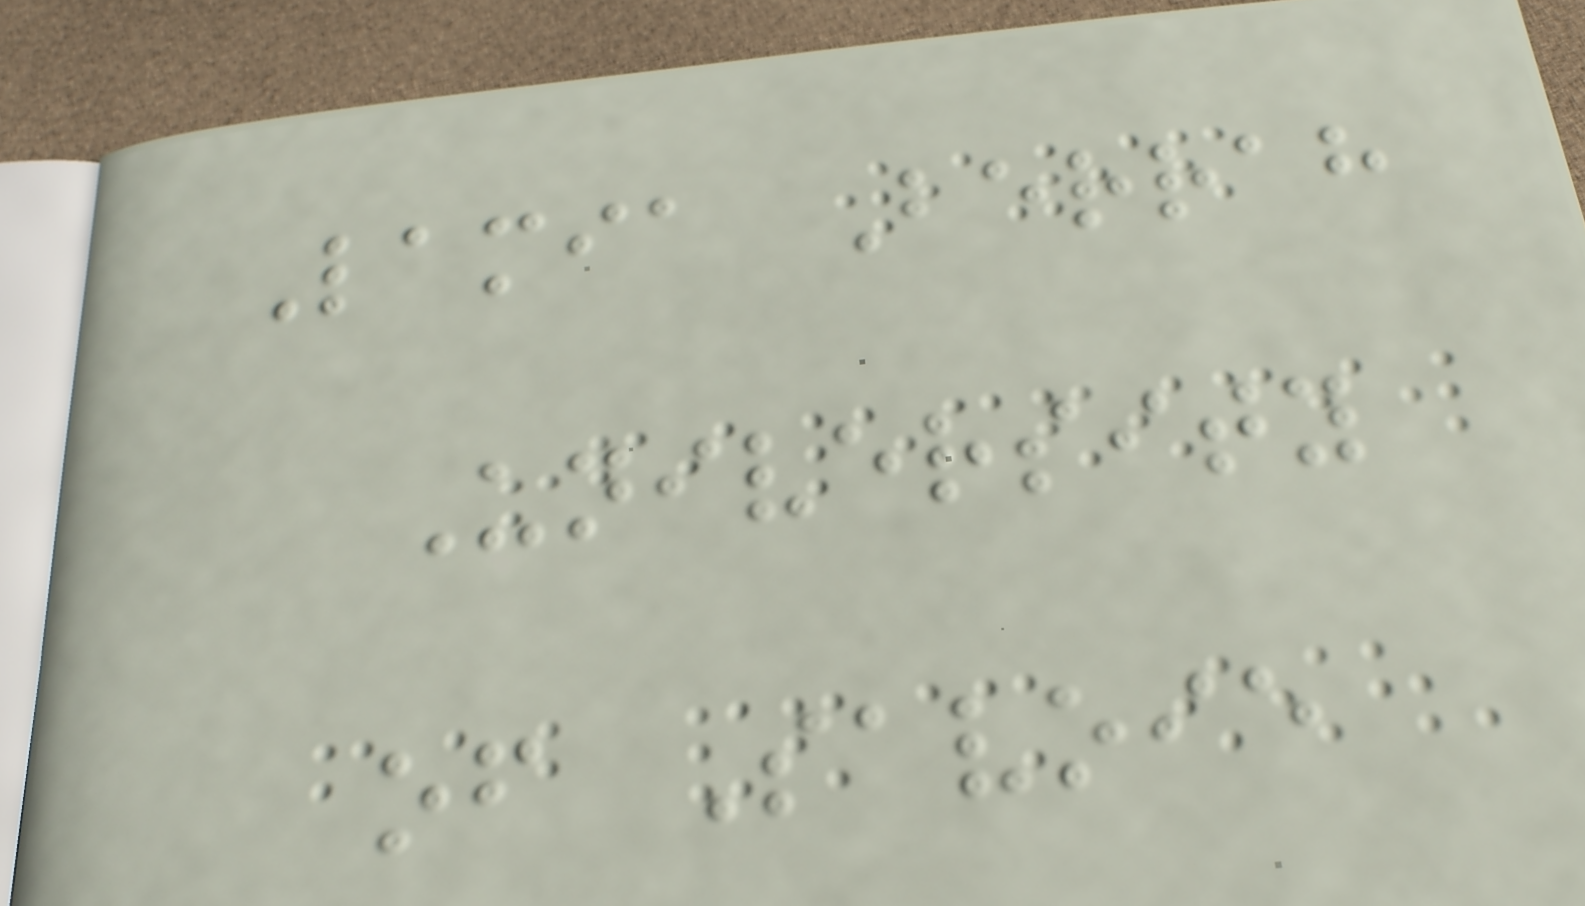Lamia Berrah
University
of Savoie
